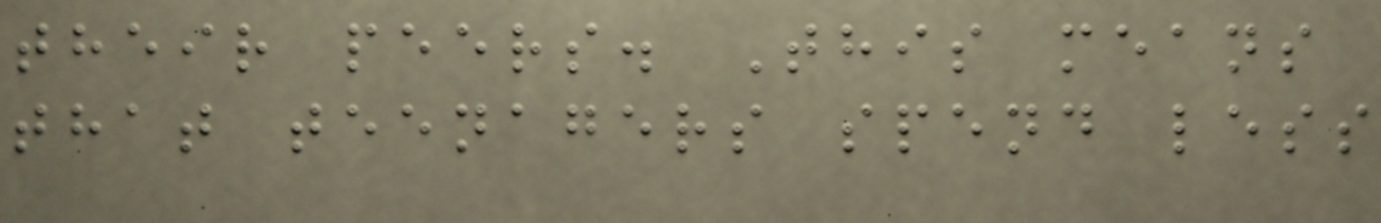their peers. This means
that teenagers spend less
